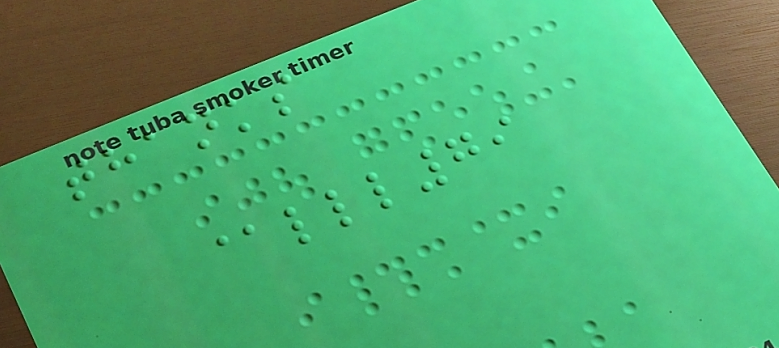thanks
@lll79
